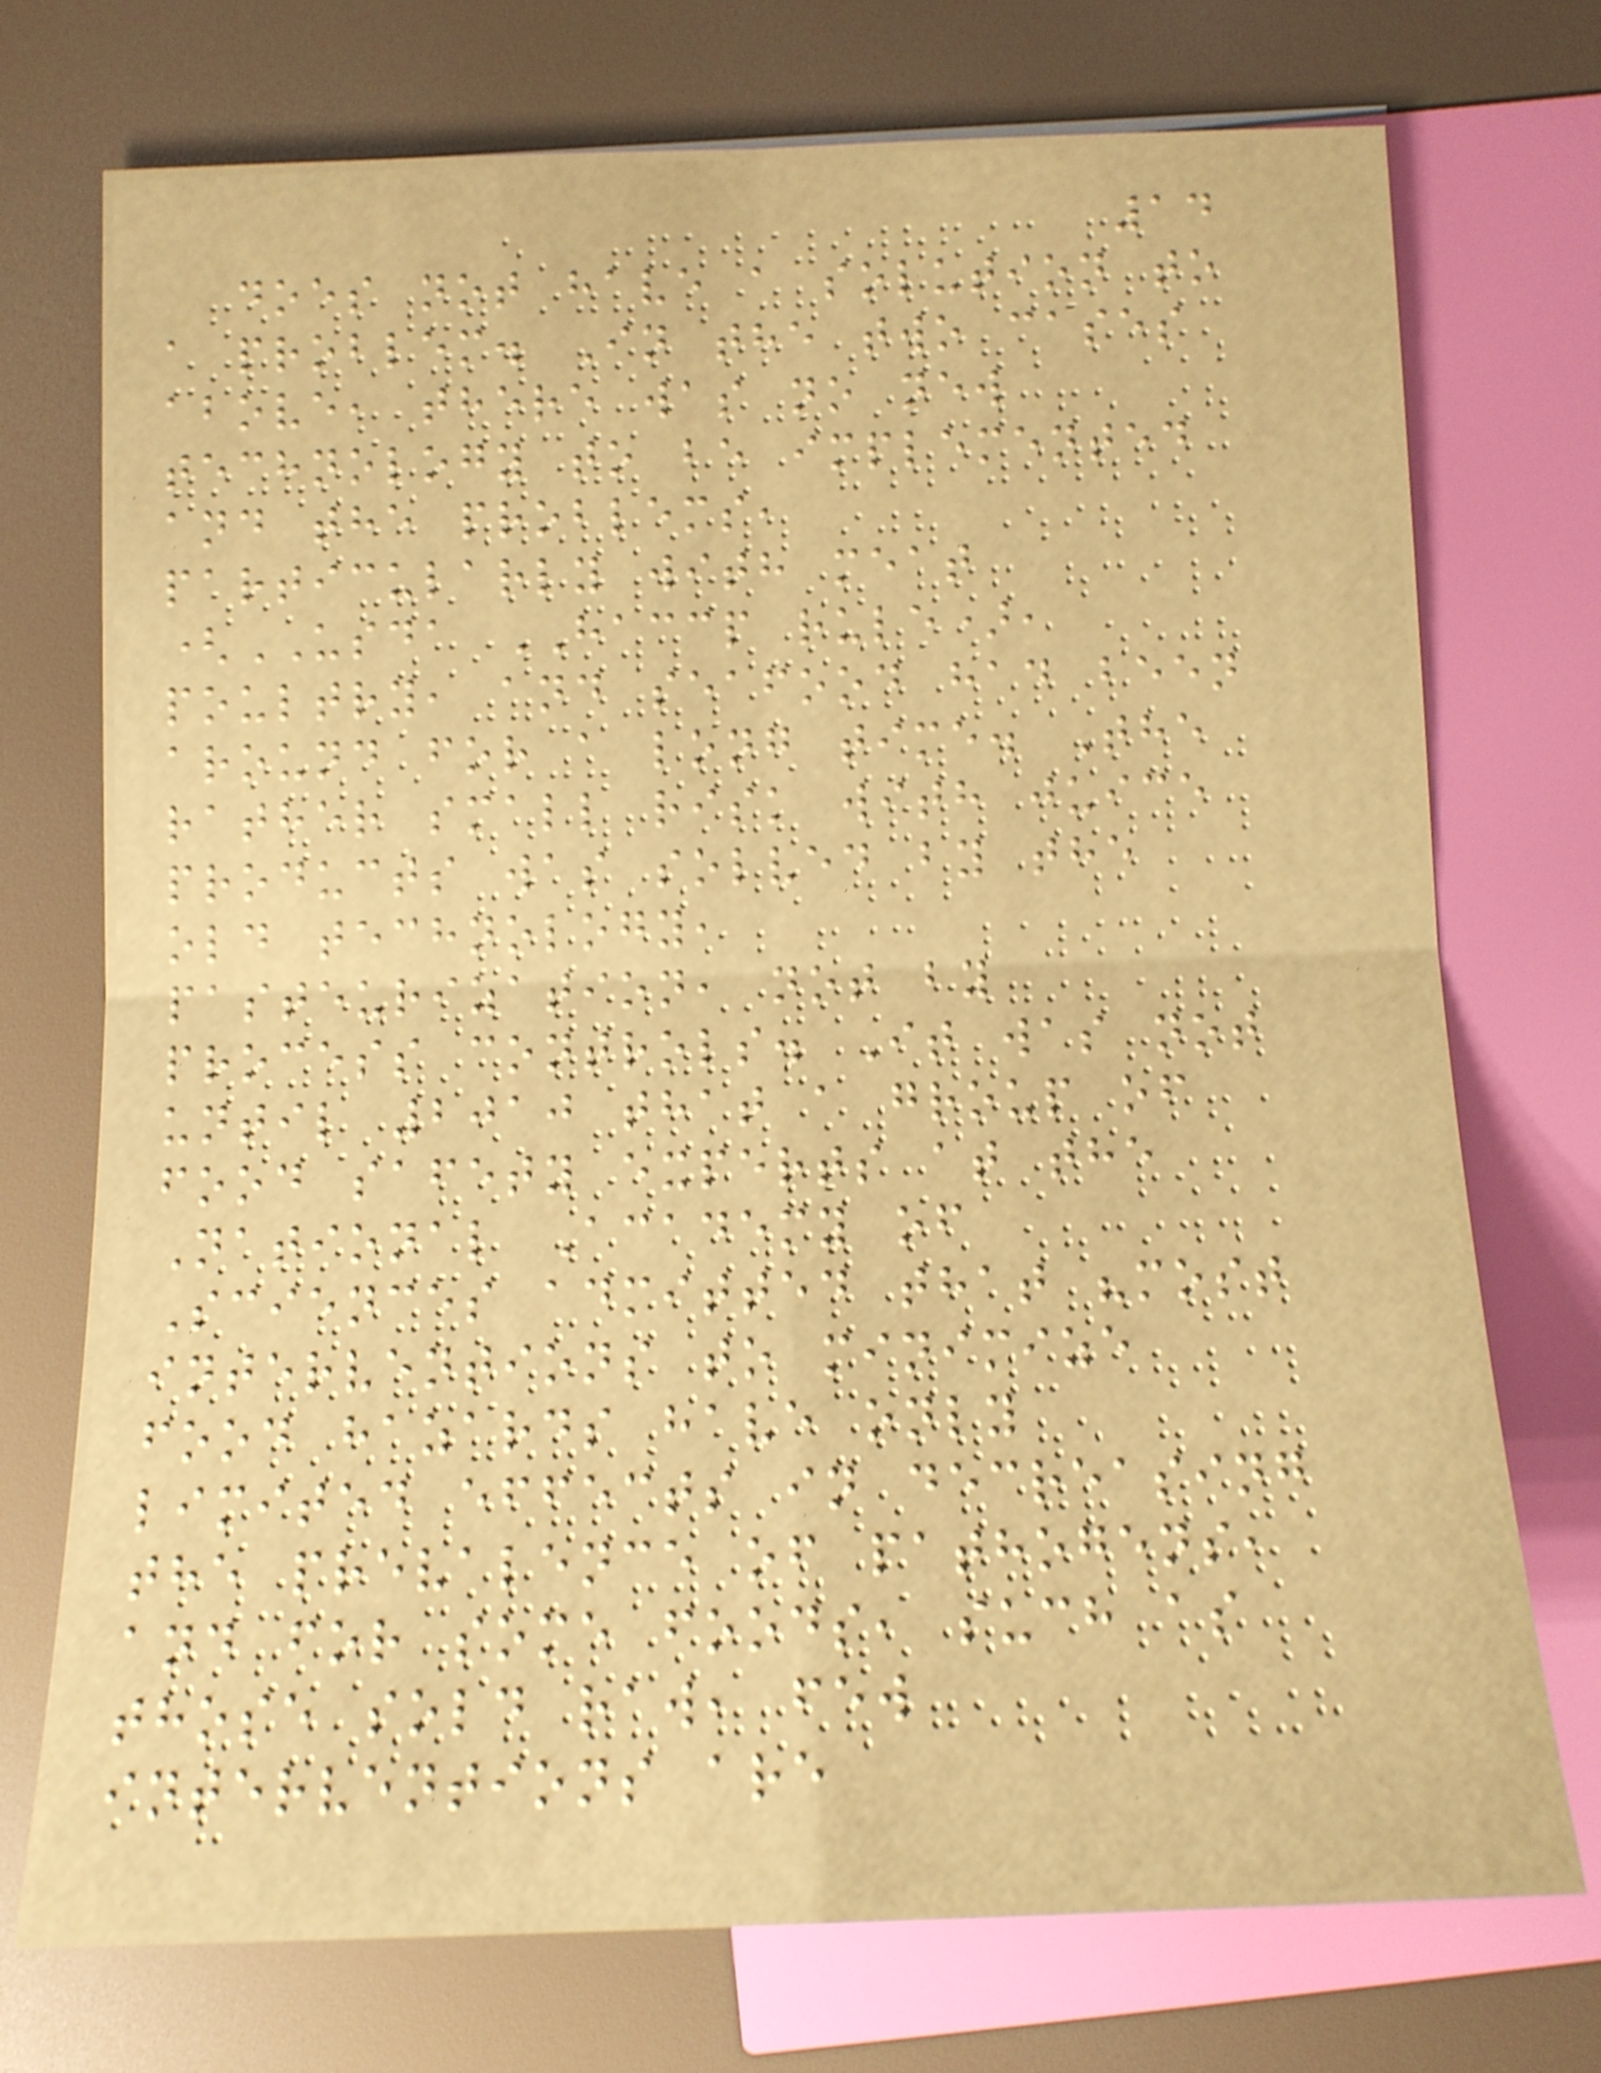14
does not have a solution to
a problem. In the two cases
above, there was no new
technology to be implemented
and the problems,
particularly with meat
(USDA HACCP rule),
poultry, and seafood had been
around for a long time. The
rather small risk with juice
products was solved by the
old technology,
pasteurization, not by
process controls. It was not
until 2010 that a group of
food safety experts at the
National Academy of
Sciences admitted that "most
interventions to minimize
food hazards have only
limited effects in decreasing
the prevalence of pathogens,
and for some foods, such as
those sold raw, few
interventions are
